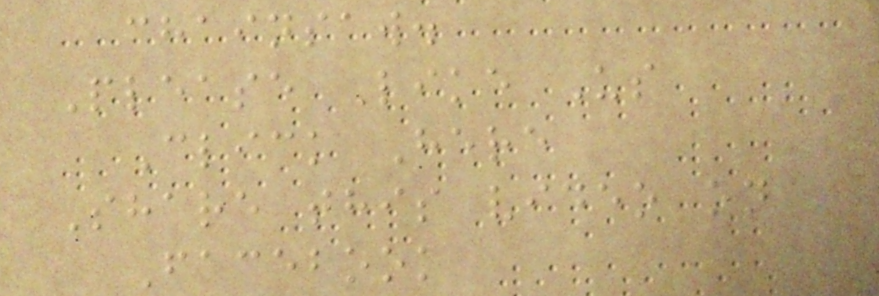chainsaw.
Please Like Us
Click Here
Share this video on
Facebook
